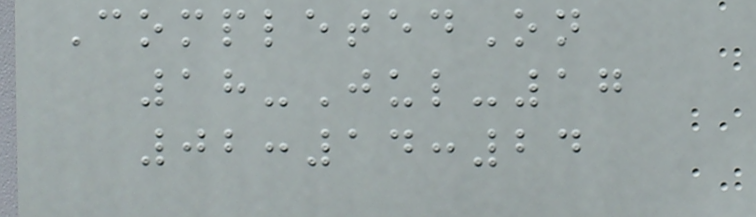CompletedOn
18-Jul-17
02:14:24
